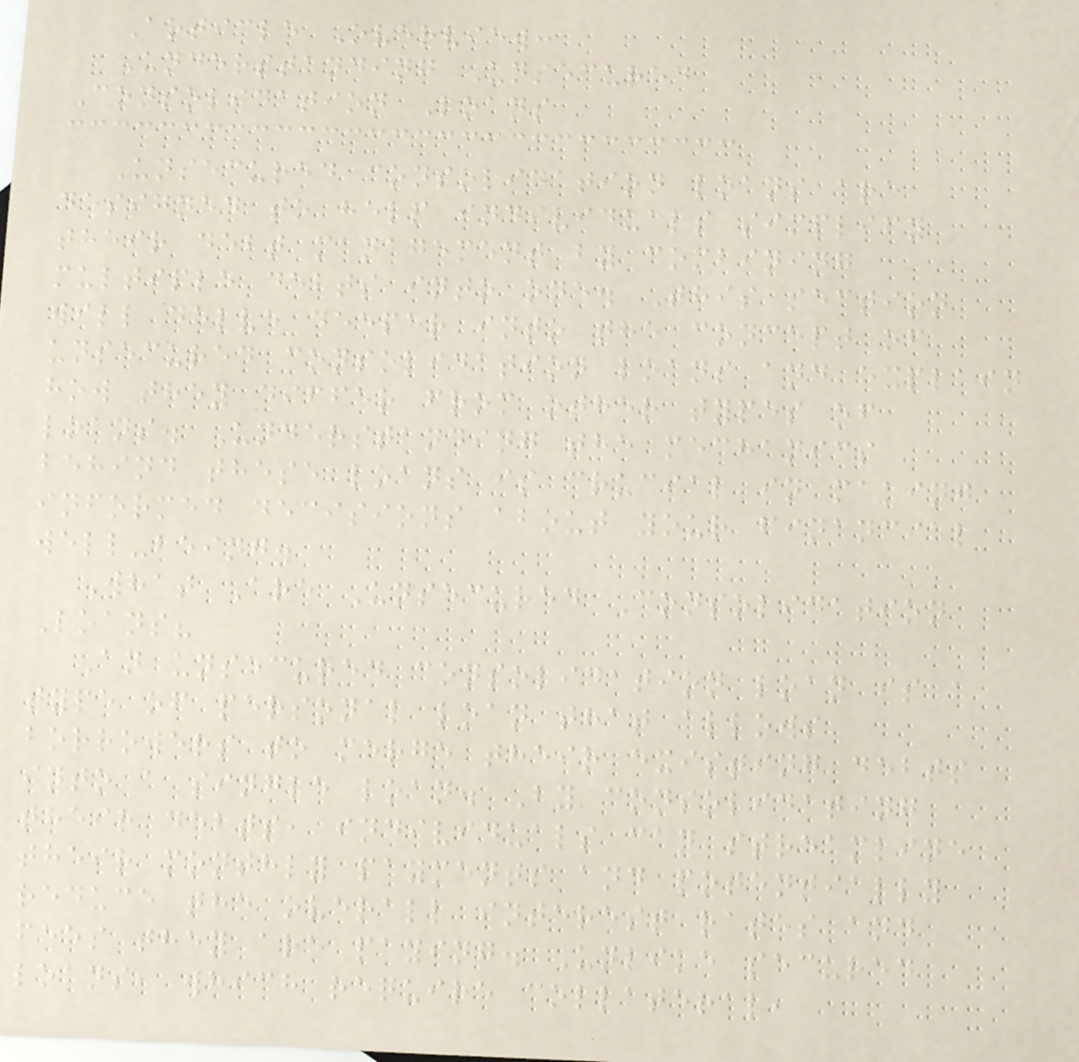Article Overview:
Understanding Unsecured
Consolidation Loans
Unsecured consolidation loans are
designed to help individuals simplify
their debt management by combining
multiple debts into one. This section
will delve deeper into the concept of
unsecured consolidation loans and explain
how they differ from other types of
loans. Understanding the mechanics
behind these loans is crucial in making
informed decisions about your financial
well-being.
What Are Unsecured Consolidation
Loans?
An unsecured consolidation loan is a
type of personal loan that allows
borrowers to merge their existing debts
into a single loan. By consolidating
their debts, individuals can streamline
their monthly payments and potentially
reduce the overall interest rates and
fees they are paying. Unlike secured
loans, which require collateral,
